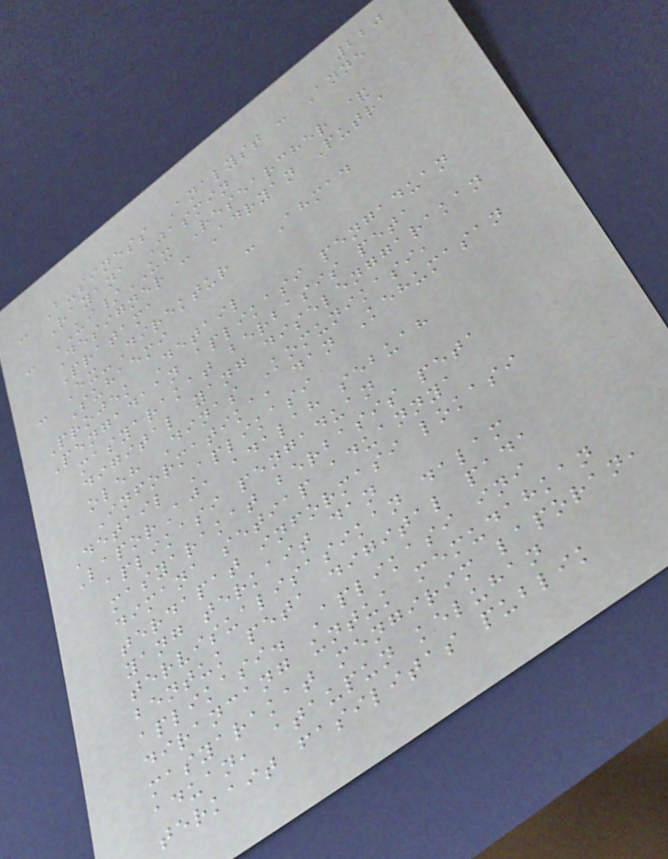220
- Business Analyst : Anne
Rayana Jasmin
- UI/UX Researcher &
Designer : Adryan Putra
Pratama
- Ex-Direktur : Ahmad
Suhaemi
Projek Detail
Pengadaan aplikasi pengaduan
masyarakat berbasis peta
digital yang diselenggarakan
oleh Dinas Komunikasi,
Informatika, dan Kehumasan
Detail Aplikasi
LaporAja adalah sebuah
aplikasi pengaduan
masyarakat berbasis peta
dimana setiap aduannya
terdapat informasi lokasi
yang terkait dan
tervisualisasikan dalam
bentuk peta digital pada
aplikasi. Aplikasi ini
dirancang untuk memudahkan
masyarakat mengirim laporan,
aduan, ataupun keluhan
terkait fasilitas publik
